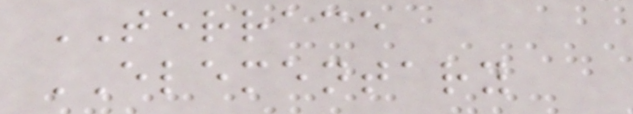TERRACE
ELEMENTARY
